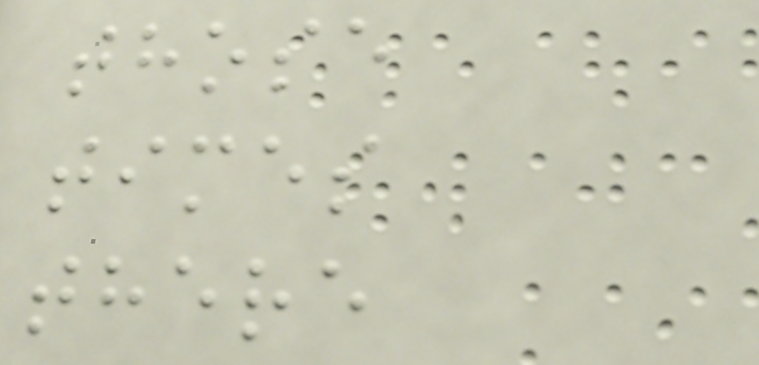those
times
there
